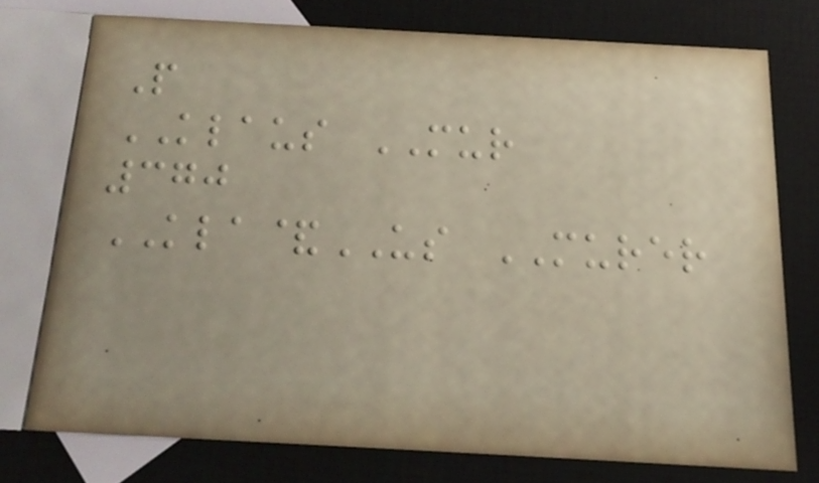P
KLAUS MUR
370
KLA&US MURER
